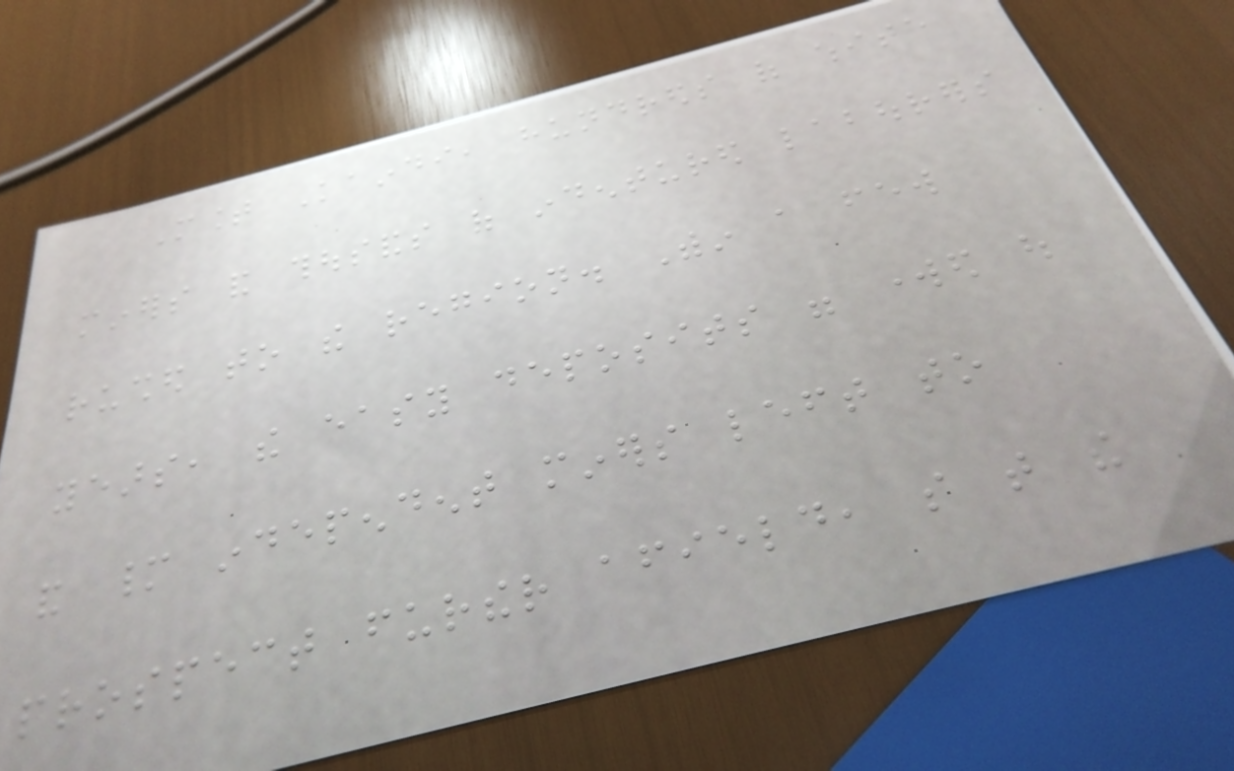Mount Kaindi, hundreds of white
miners and thousands of indentured labourers
rushed to the region. Within a few
years, the easy deposits were worked out
and many independent miners left to
prospect further afield, so that the
